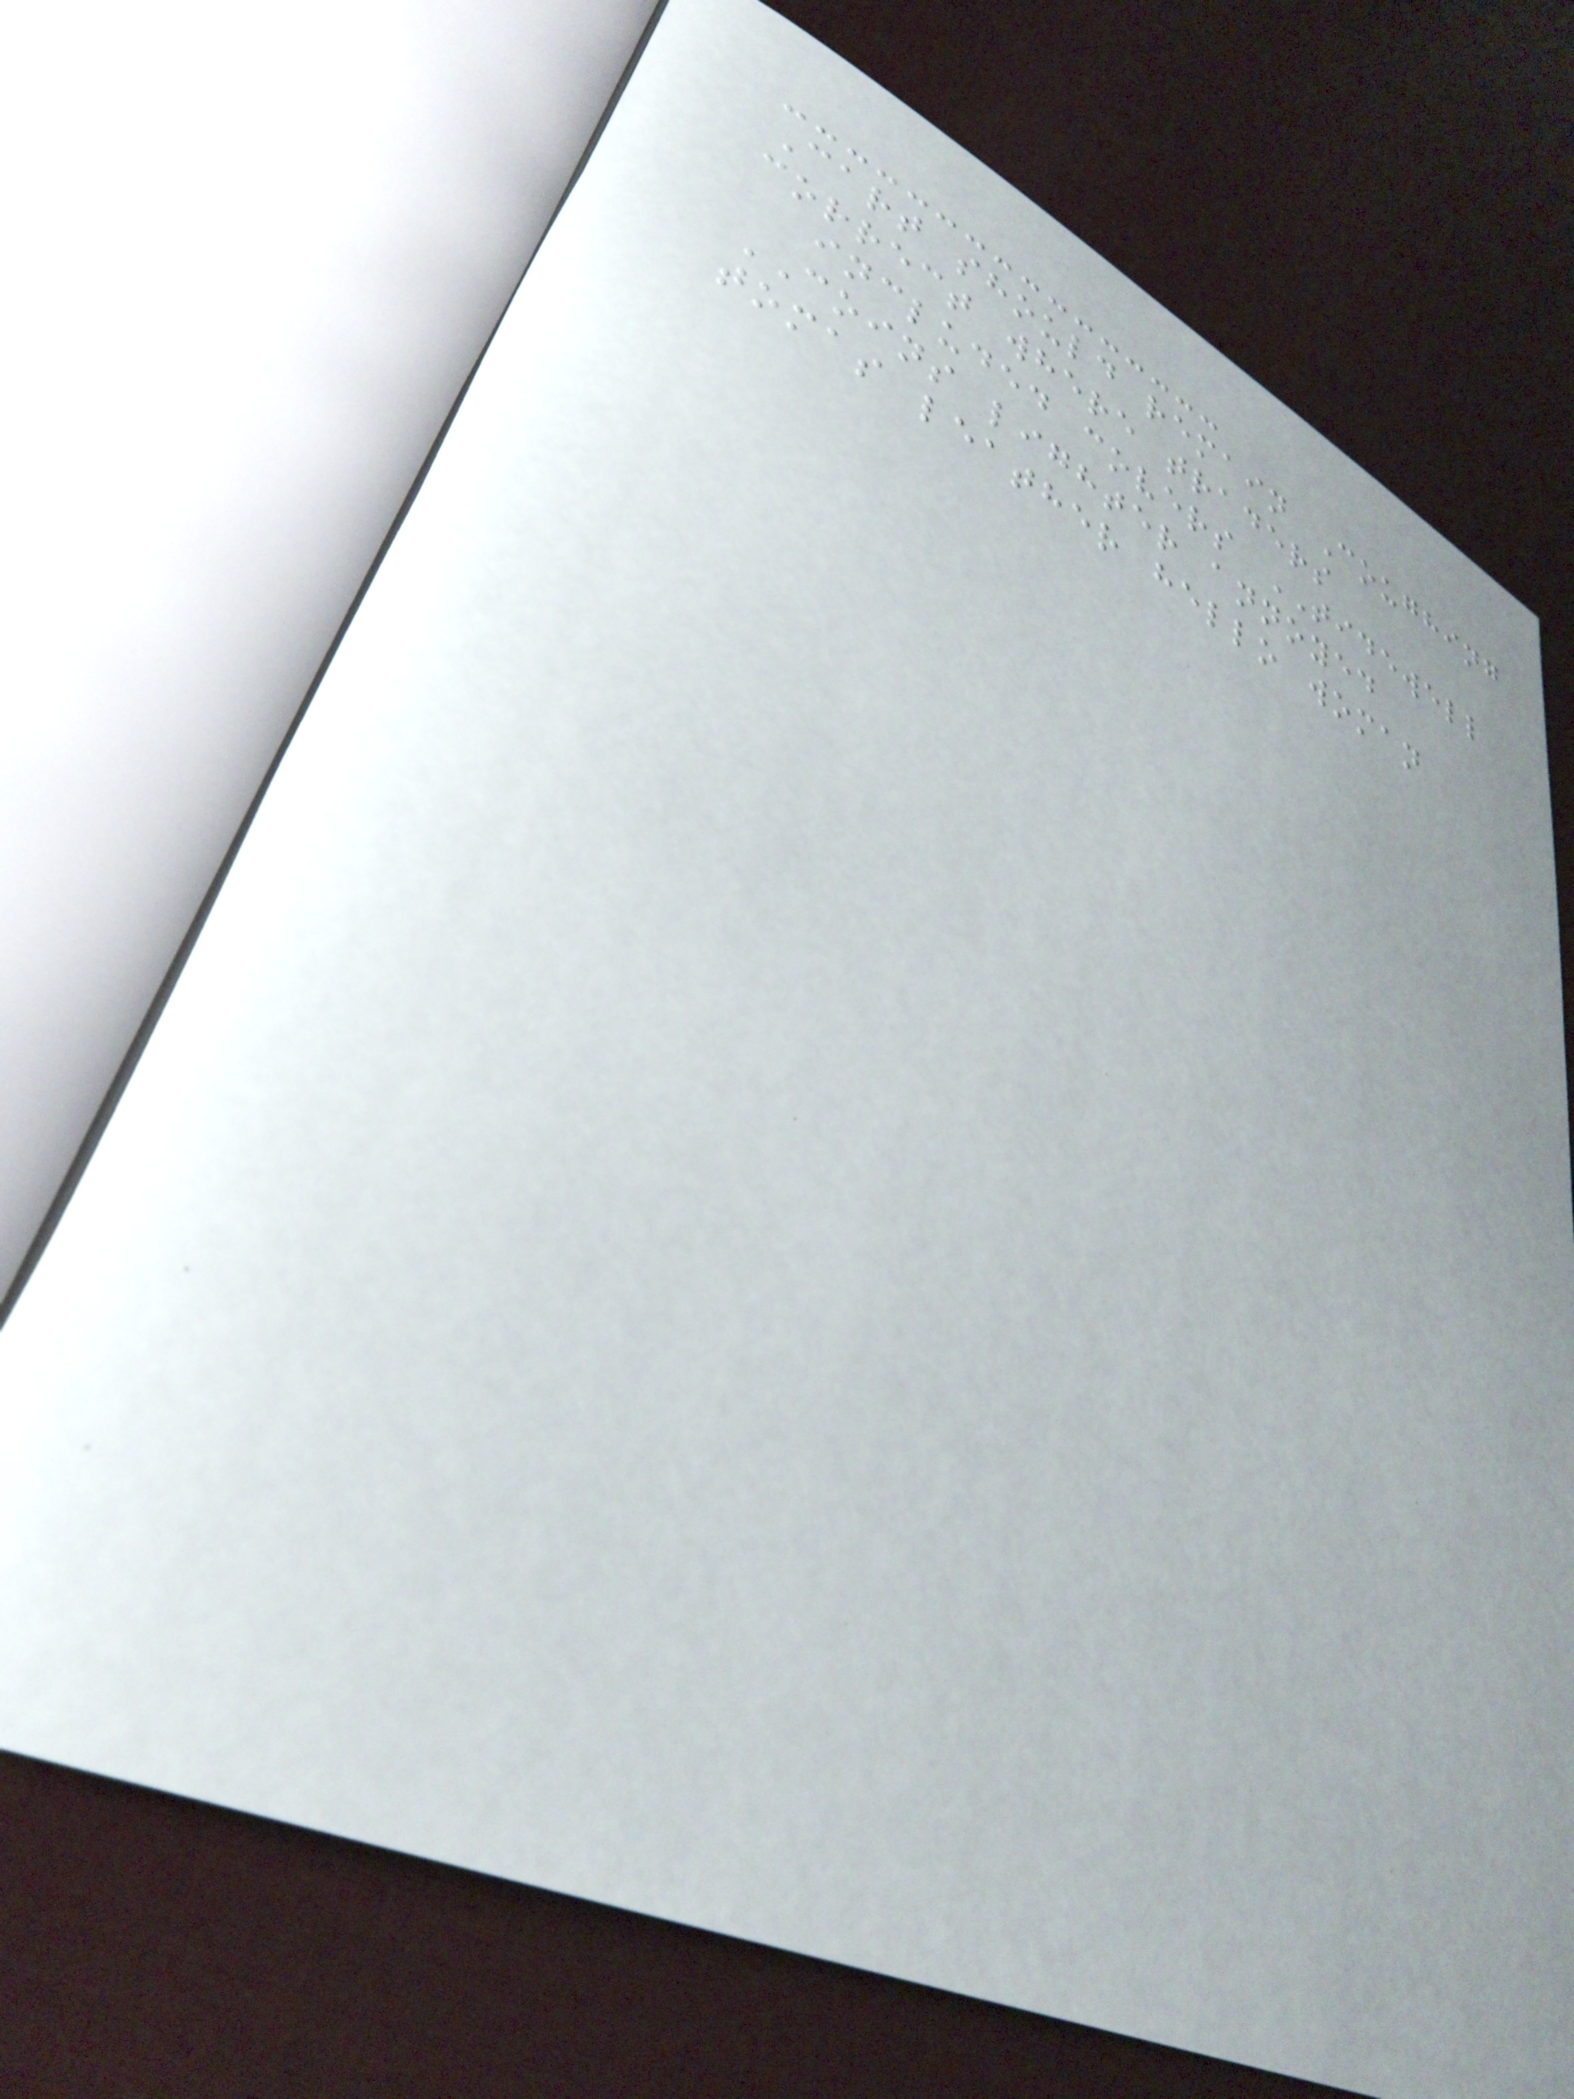Cart should remain Coughing
correct where traders
included covers TIDEWELL
COINS lighter annoyed
tomas leather hello woman
